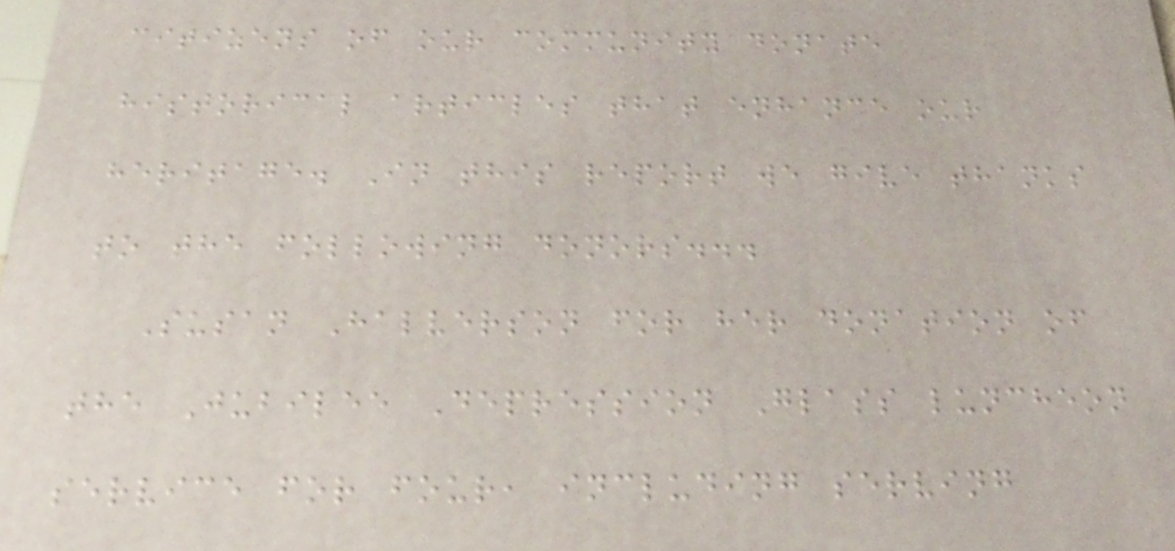citizens of our community donate
historical articles that enhance our
heritage. In this report we give thanks
to the following donors...
Susan Halverson for her donation of
the Jubilee Depression Glass luncheon
service for four, including serving
